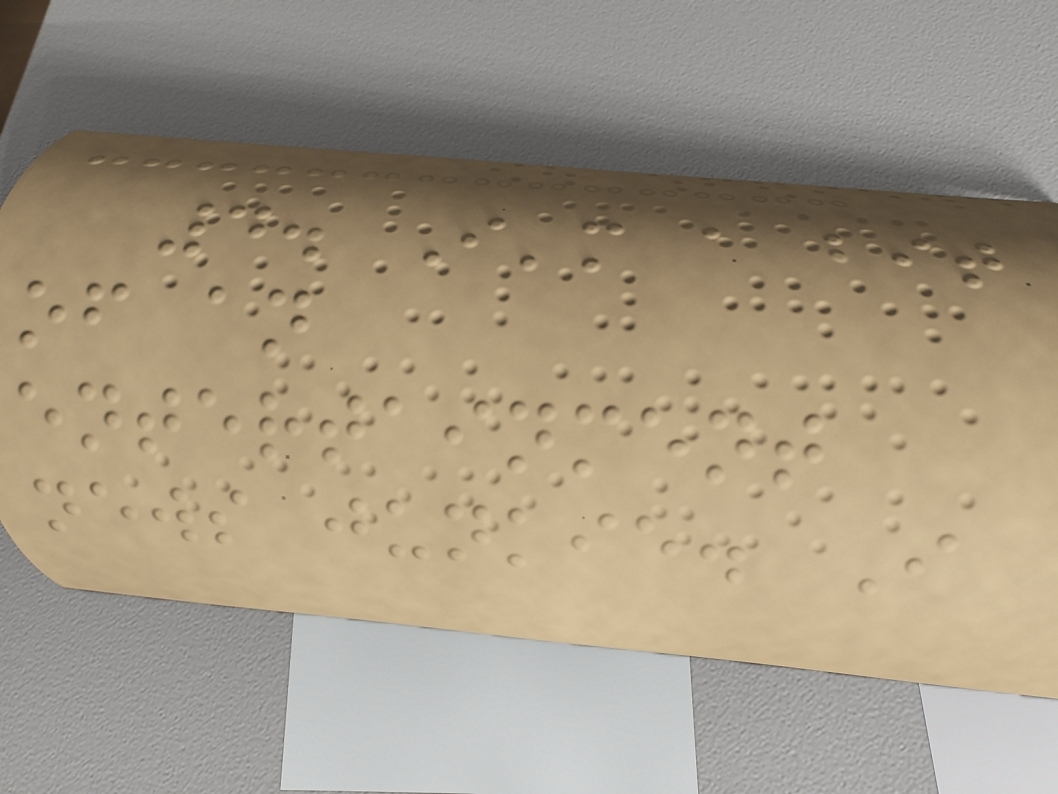4. I'm a bit
of an
entertainment
news junkie. I
